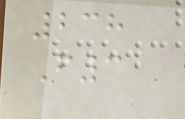238
F3
